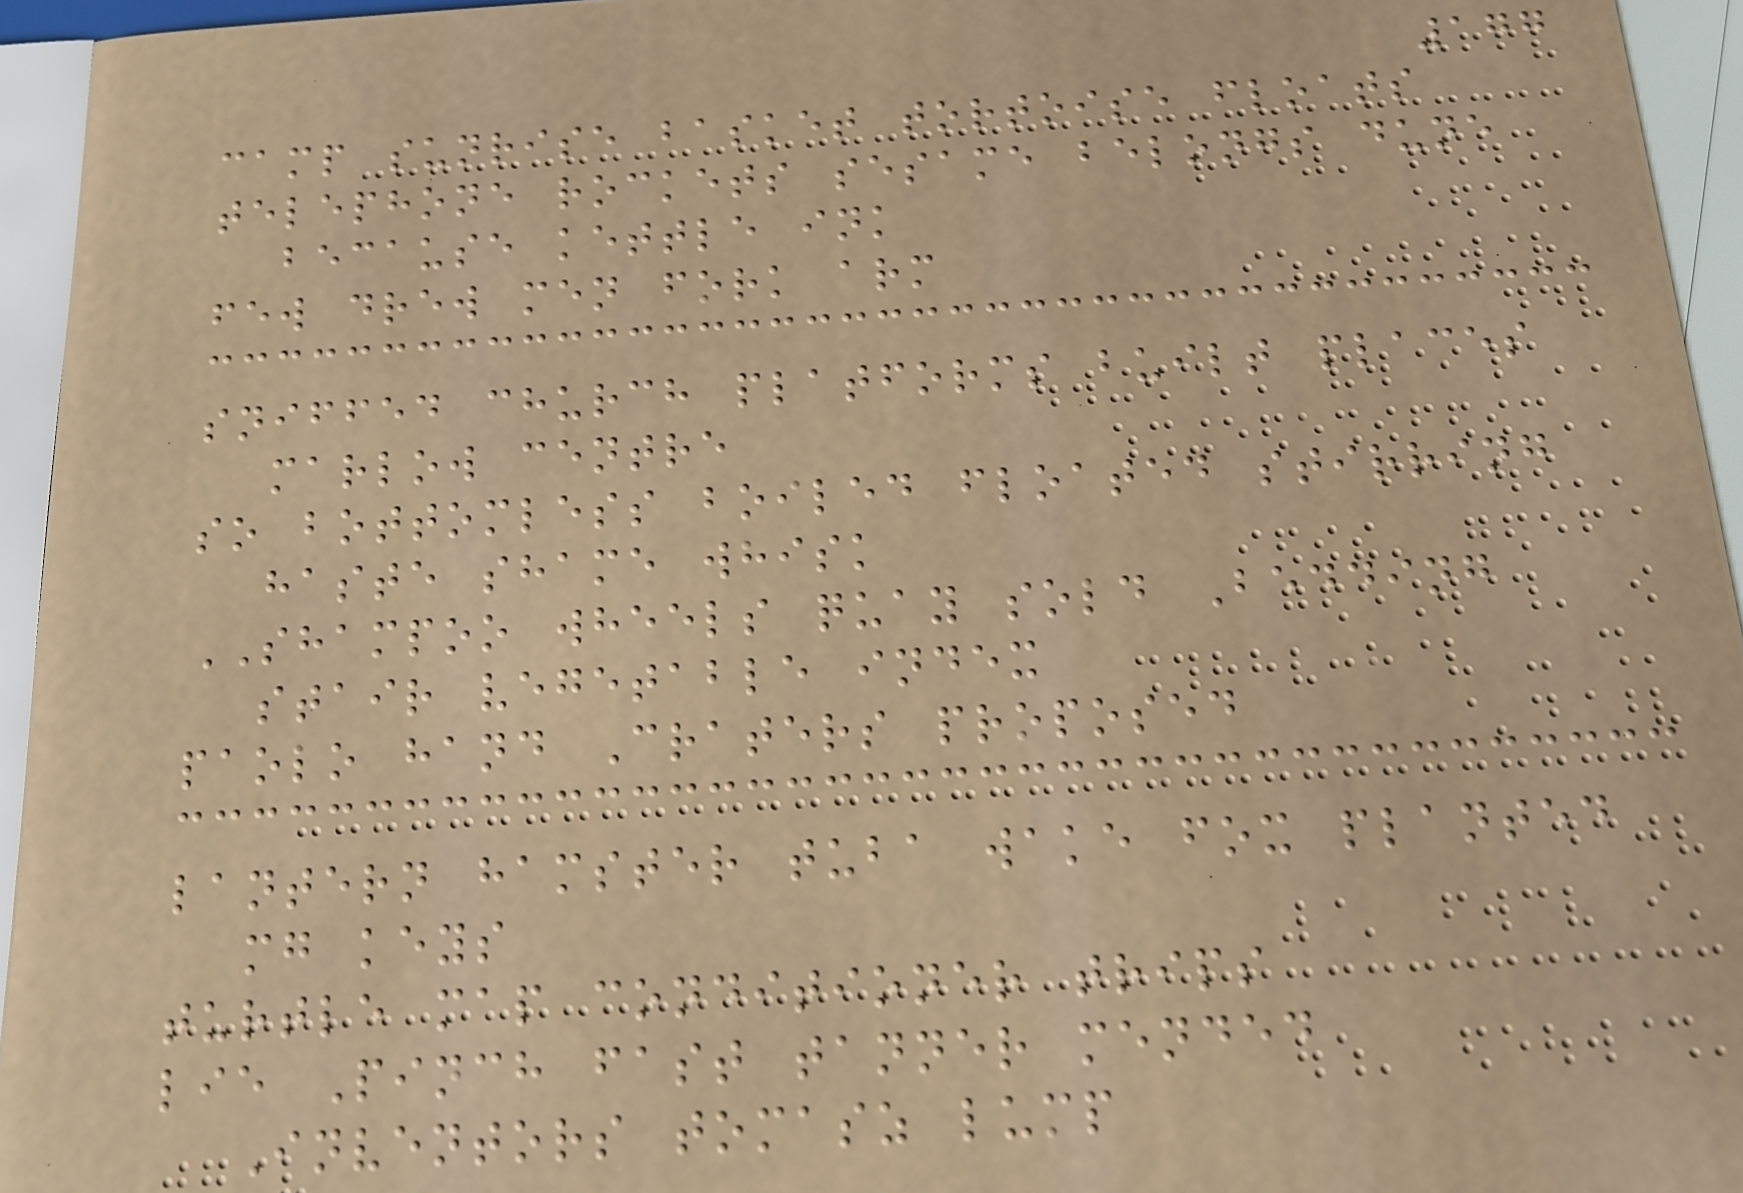177
camp sunrise basket tortoise floats
telephone rockets sesame belongs dune
because kettle ink
few drew men fork arm
sniffed church platforms built places
marlow centre
so bottomless boiled floated stirring
haste shame whisk
SHAMPOO wheels quay sold Bedding
stair vegetable index
paolo hand Craters proposed
lantern hamster tuba wake fox planted
mg keys
turtle map conditioner trips
lie Pinch fast tanner mended
Inventors tomasz lump
